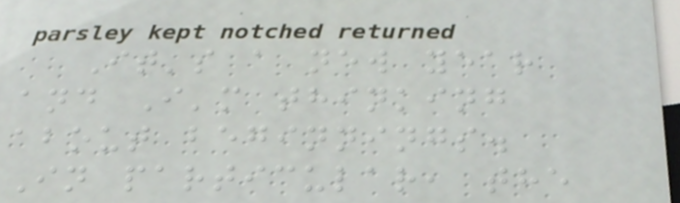It's a new year
and I'm thinking
about beginnings.
In particular, the
